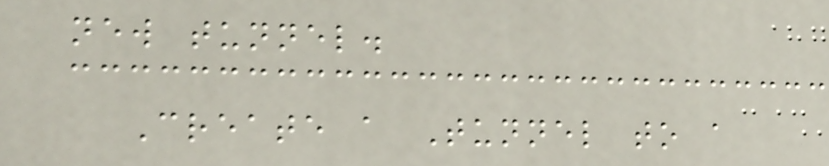new tunnel.
Create a Tunnel to a
